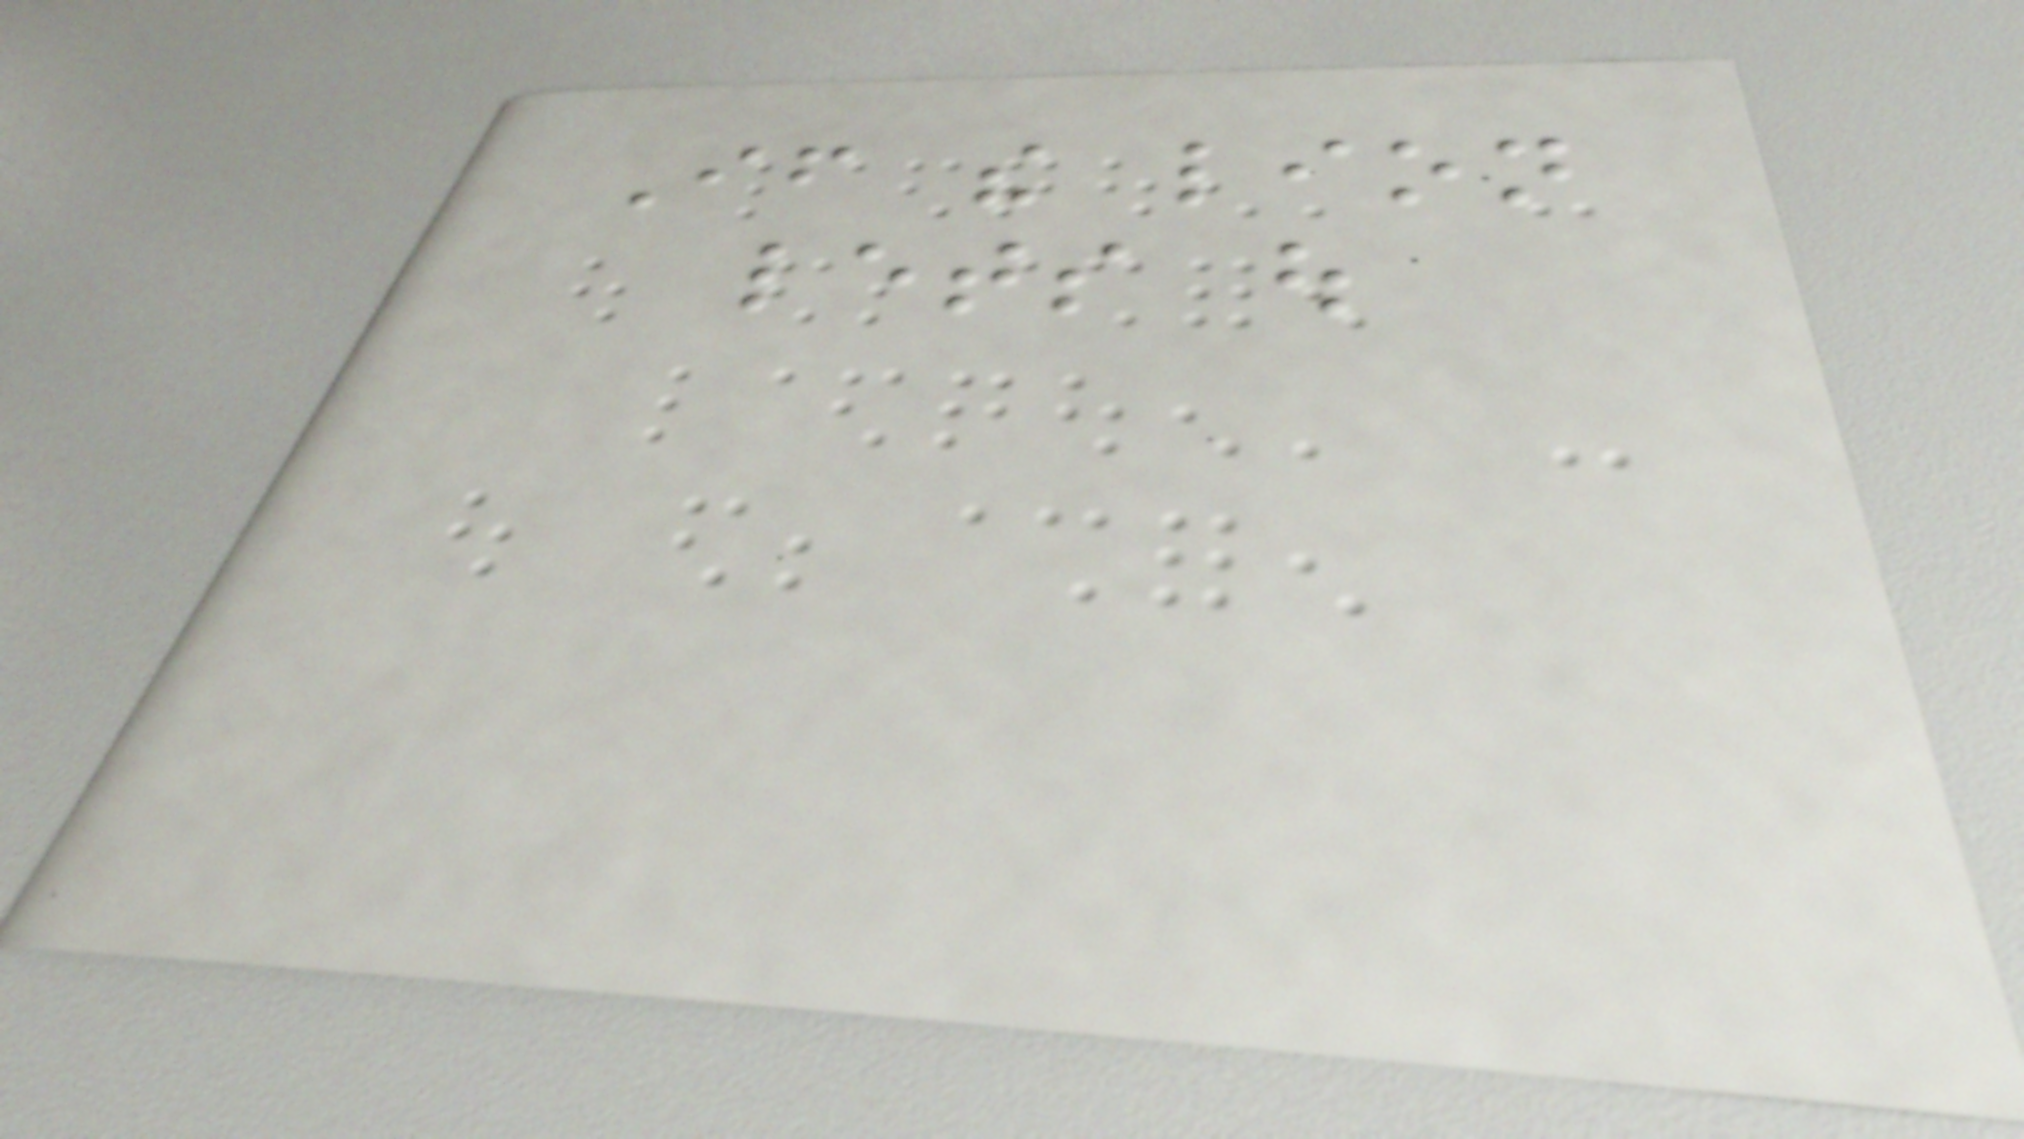If the lion
lets out
